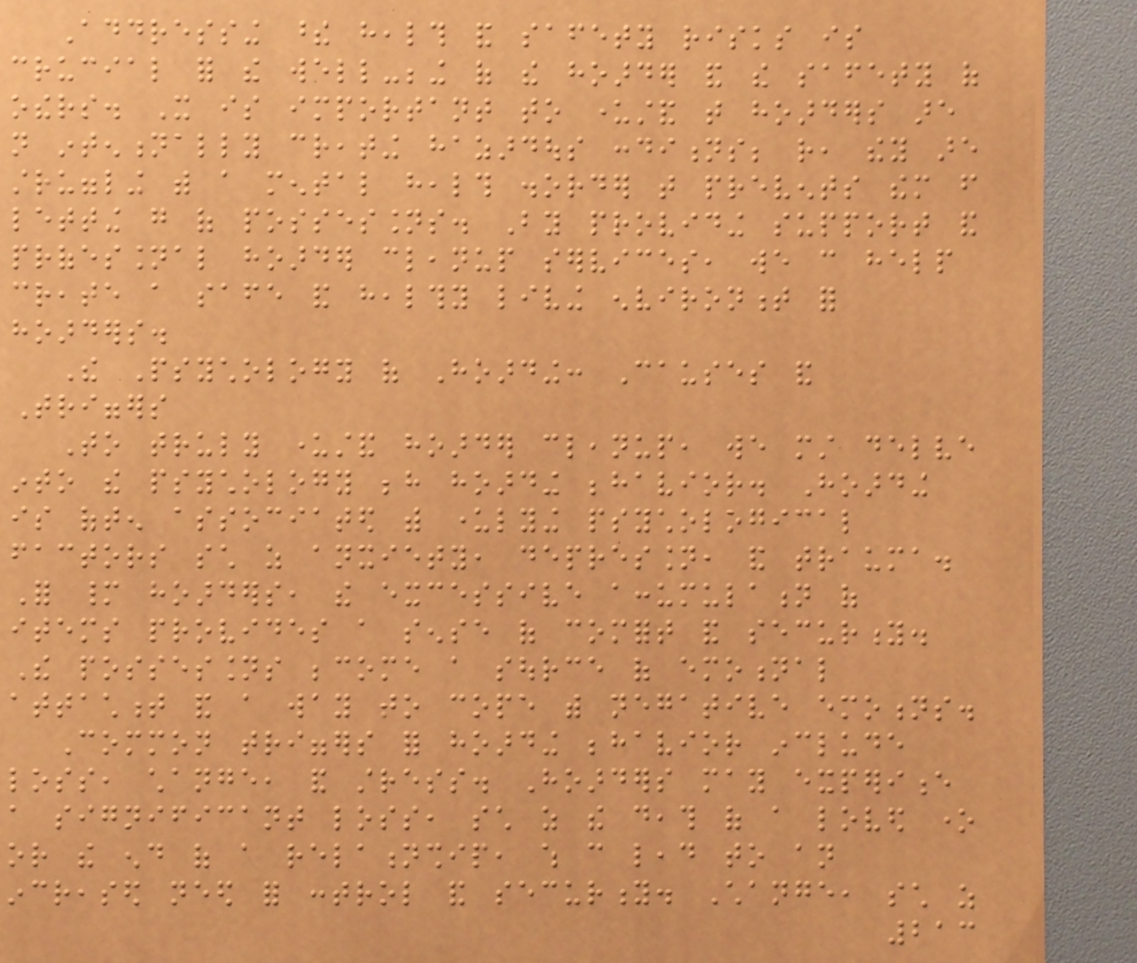Addressing these health and safety risks is
crucial for the well-being of the hoarder and the safety of
others. It is important to understand that hoarders are
not intentionally creating hazardous conditions; rather, they are
struggling with a mental health disorder that prevents them from
letting go of possessions. By providing support and
professional hoarder cleanup services, we can help
create a safe and healthy living environment for
hoarders.
The Psychology of Hoarding: Causes and
Triggers
To truly understand hoarder cleanup, we must delve
into the psychology behind hoarding behavior. Hoarding
is often associated with underlying psychological
factors such as anxiety, depression, and trauma.
For many hoarders, the excessive accumulation of
items provides a sense of comfort and security.
The possessions become a source of emotional
attachment and a way to cope with negative emotions.
Common triggers for hoarding behavior include
loss, change, and stress. Hoarders may experience
a significant loss, such as the death of a loved one
or the end of a relationship, which can lead to an
increased need for control and security. Change, such as
213
